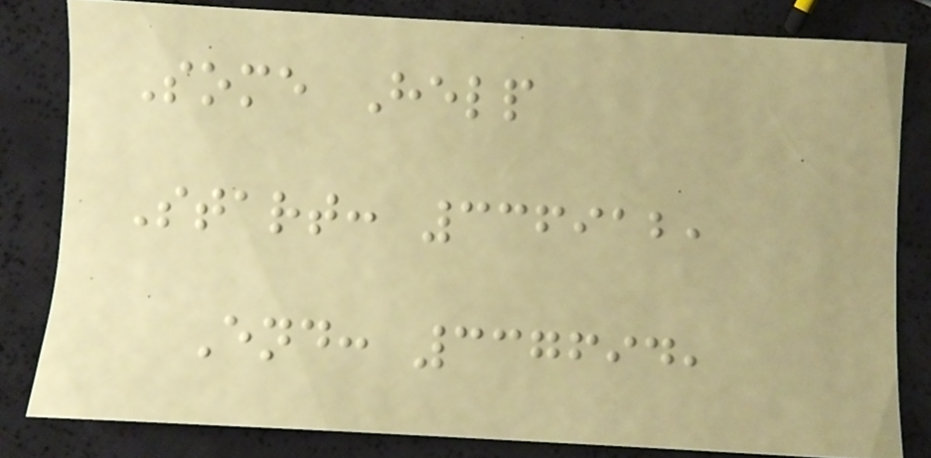Some Help
Start: 336912,
End: 337694,
